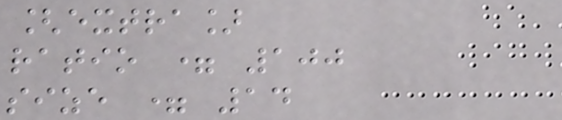[extra]
ratio = 100
size = 14
